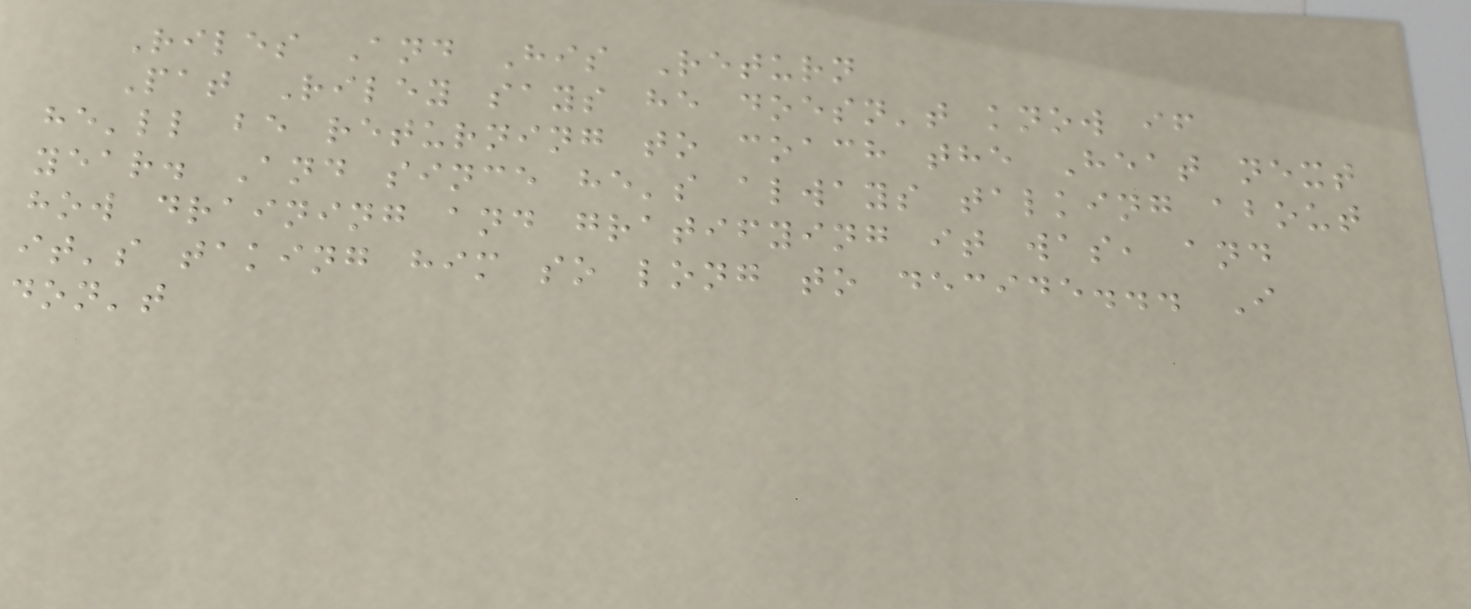Riles And His Return
Pat Riley says he doesn't know if
he'll be returning to coach the Heat next
year. And since he's always talking about
how draining and gratifying it was, and
it's taking him so long to decide... I
don't
